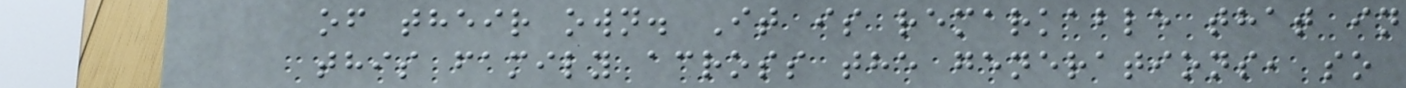of their own. It is remarkable that in
this family across the generations, so
